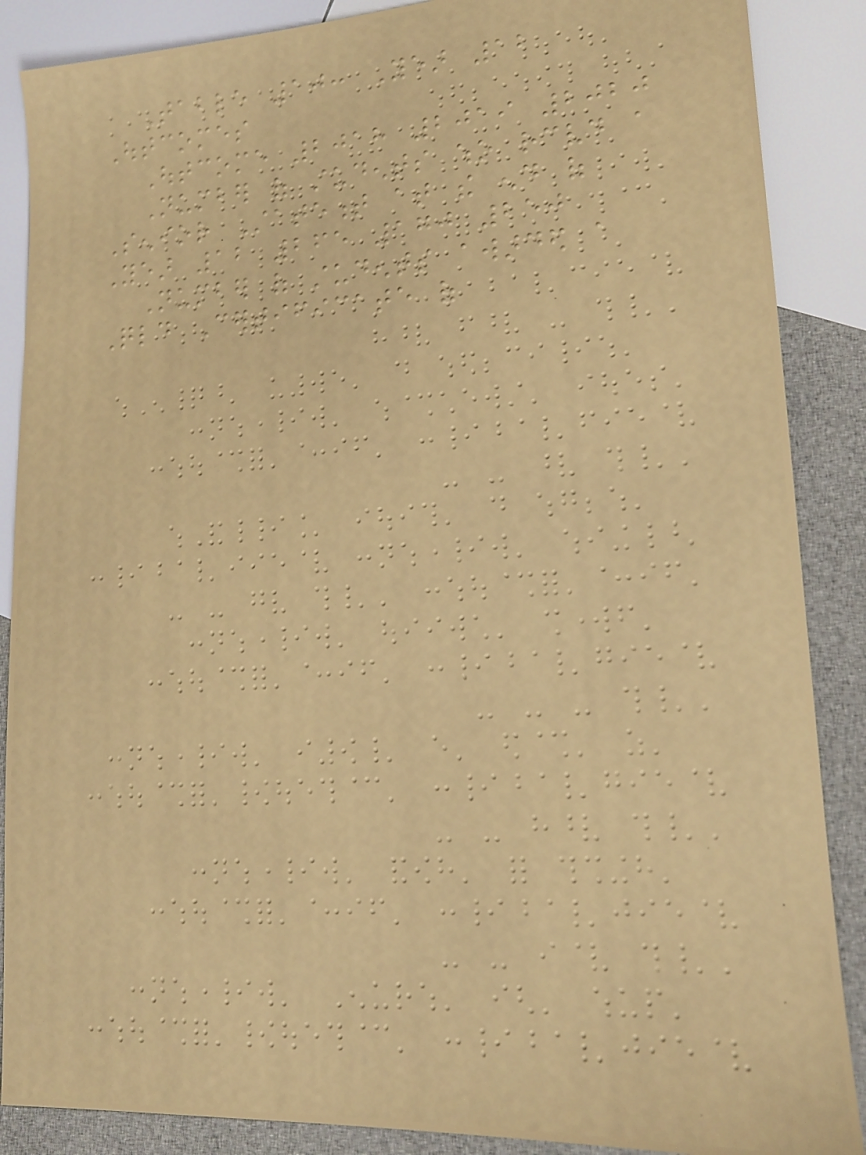Table 10: Year 12
Outcomes
Outcome 2018 2019 2020
Number of students who received a
Senior Statement at the end of
Year 12 265 170 250
Number of students awarded a
Qld Certificate of
